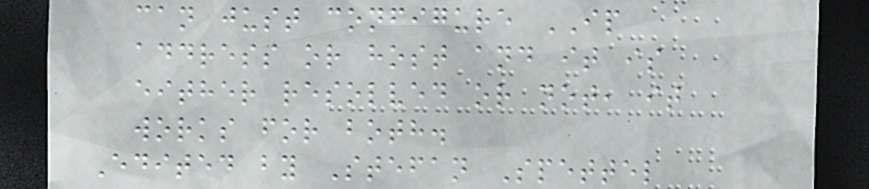can just configure IP
address or host and it is
either resolved or not, it
works for both.
Edited by Stefan Spettel
